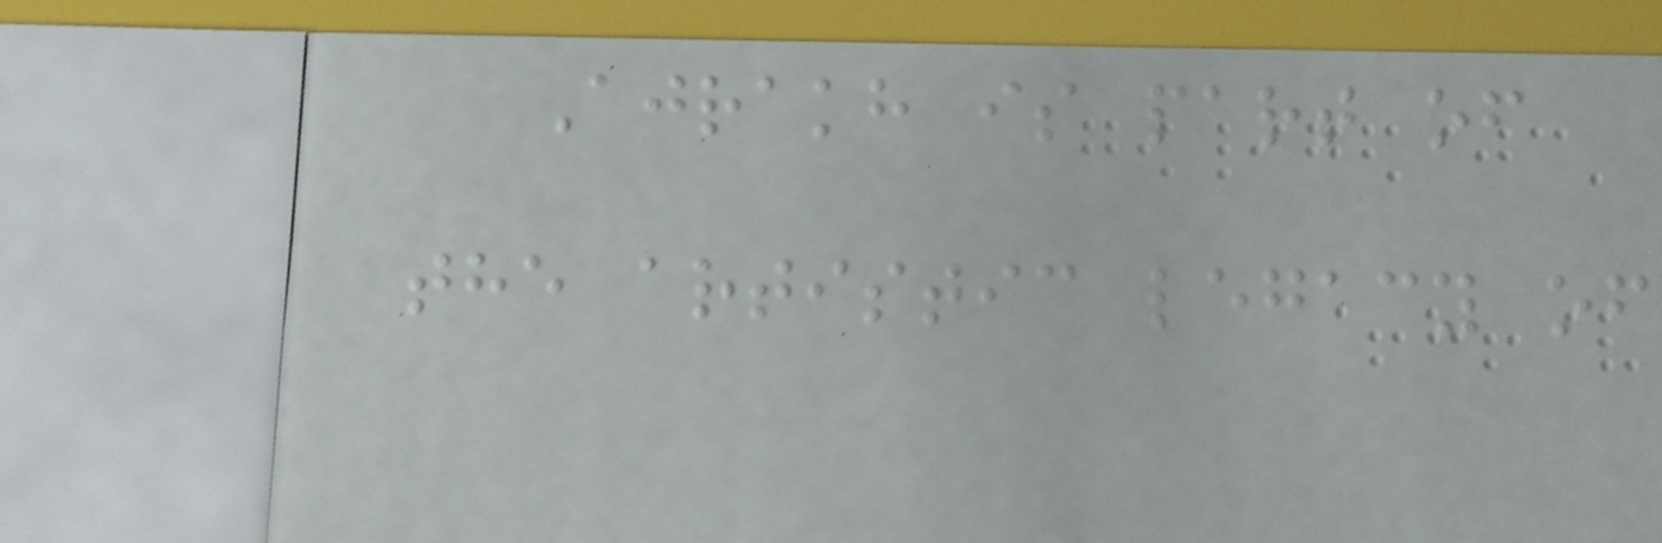Ajrakh is part of
the artistic legacy of
